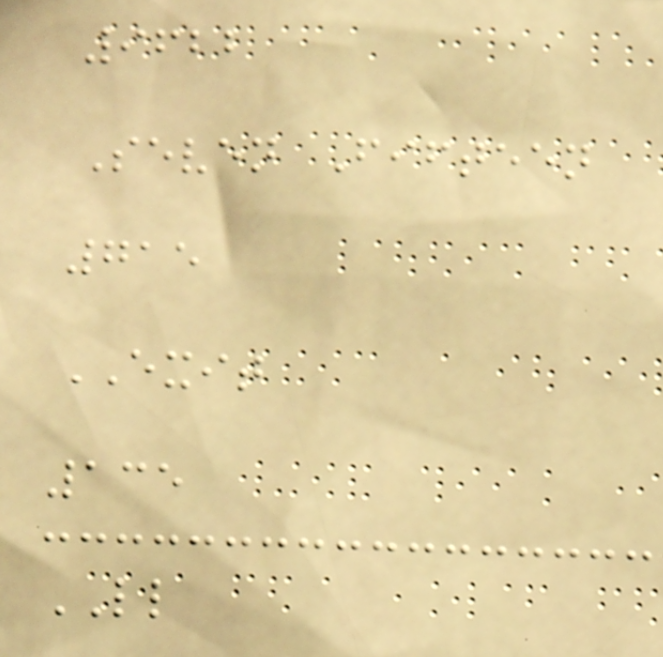9622
Seven Fifteen
715
EXIT
135
LL
